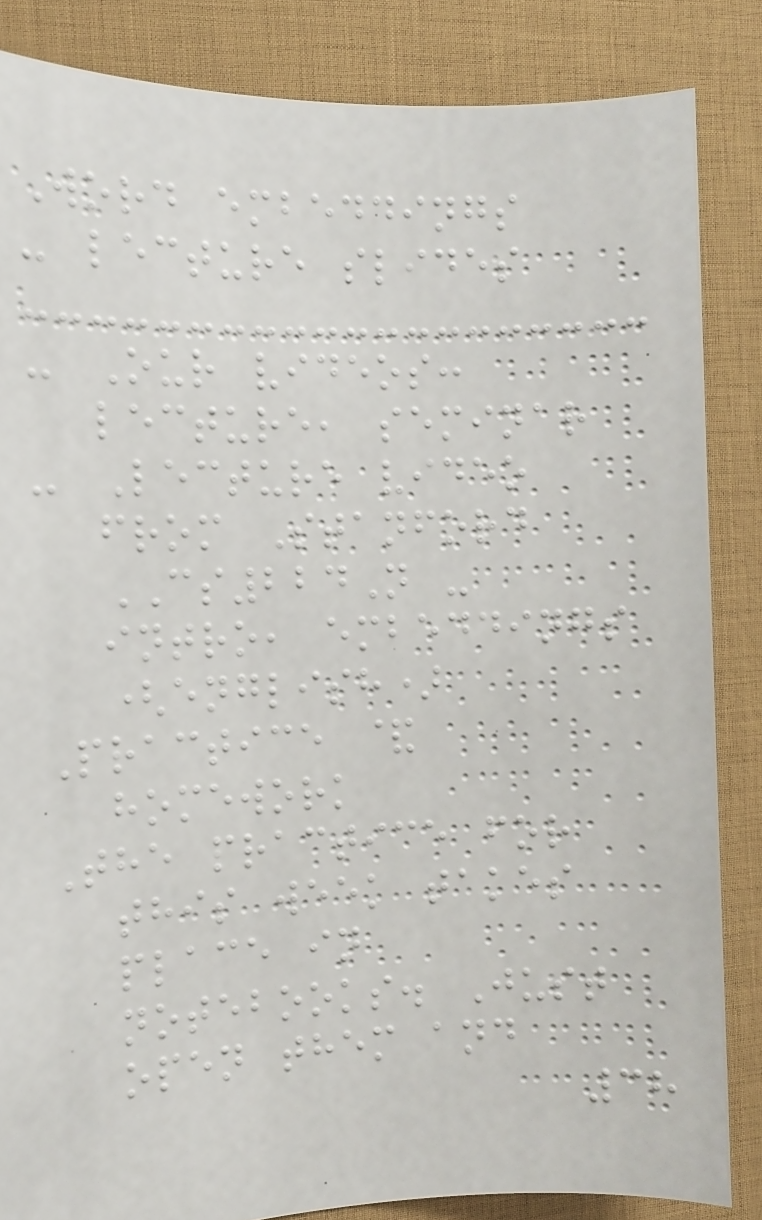Word embeddings
- lecture slides
- Our videos:
lecture, seminar
- Lecture video
from Stanford
CS224N -
intro, embeddings
(english)
Practice &
homework
The practice for
this week takes
place in
notebooks. Just
open them and
38
